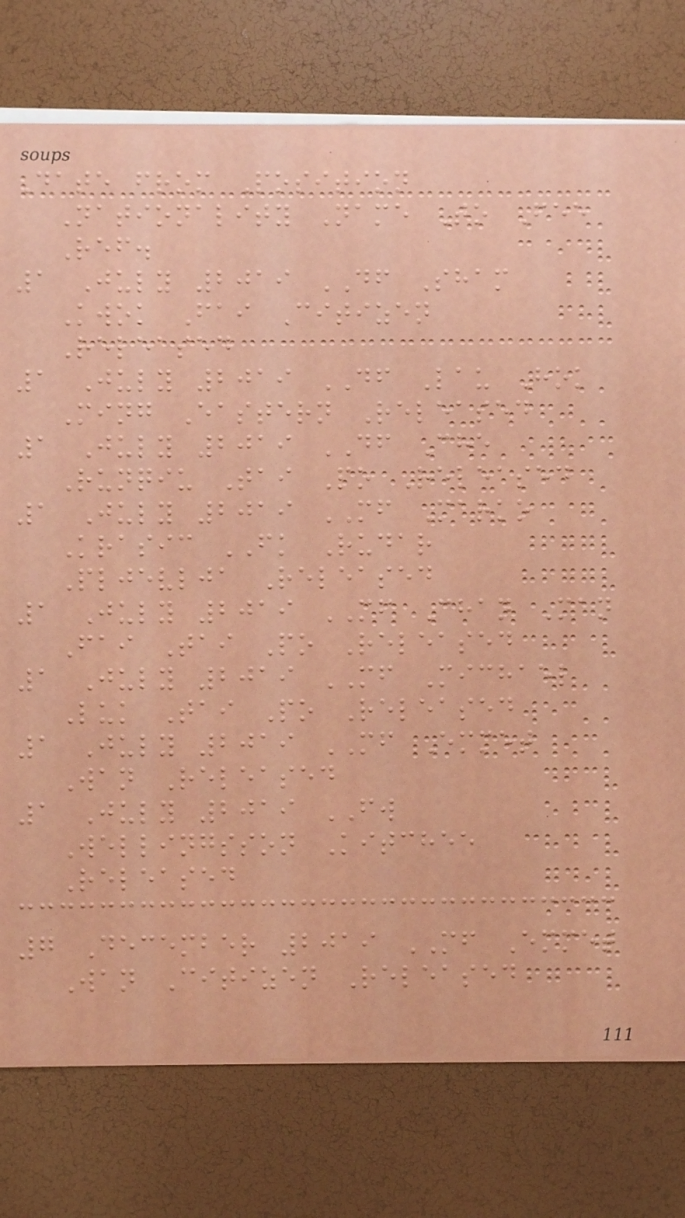Date from Position
Nationality Name To Fee
Ref.
1 July 2019 DF Sham
Kwok Fai Citizen
Released
1 July 2019 DF Lau Hok
Ming Eastern Released
1 July 2019 DF Che
Runqiu Tai Po Released
1 July 2019 MF Marko
Krasic FK Rudar
Pljevlja Released
1 July 2019 MF Chan Man
Fai Tai Po Released
1 July 2019 MF Michael
Luk Tai Po Released
1 July 2019 MF Emmet
Wan Released
1 July 2019 FW
Wellingsson Kitchee
Released
7 December 2019 MF Emmet
Wan Citizen Released
